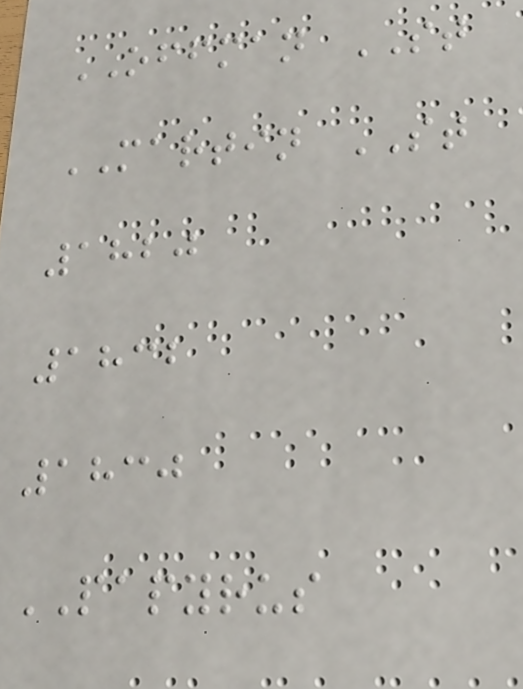OFFMAN ST
MARTIN ST
1820
1832
1830
PAPYRUS
